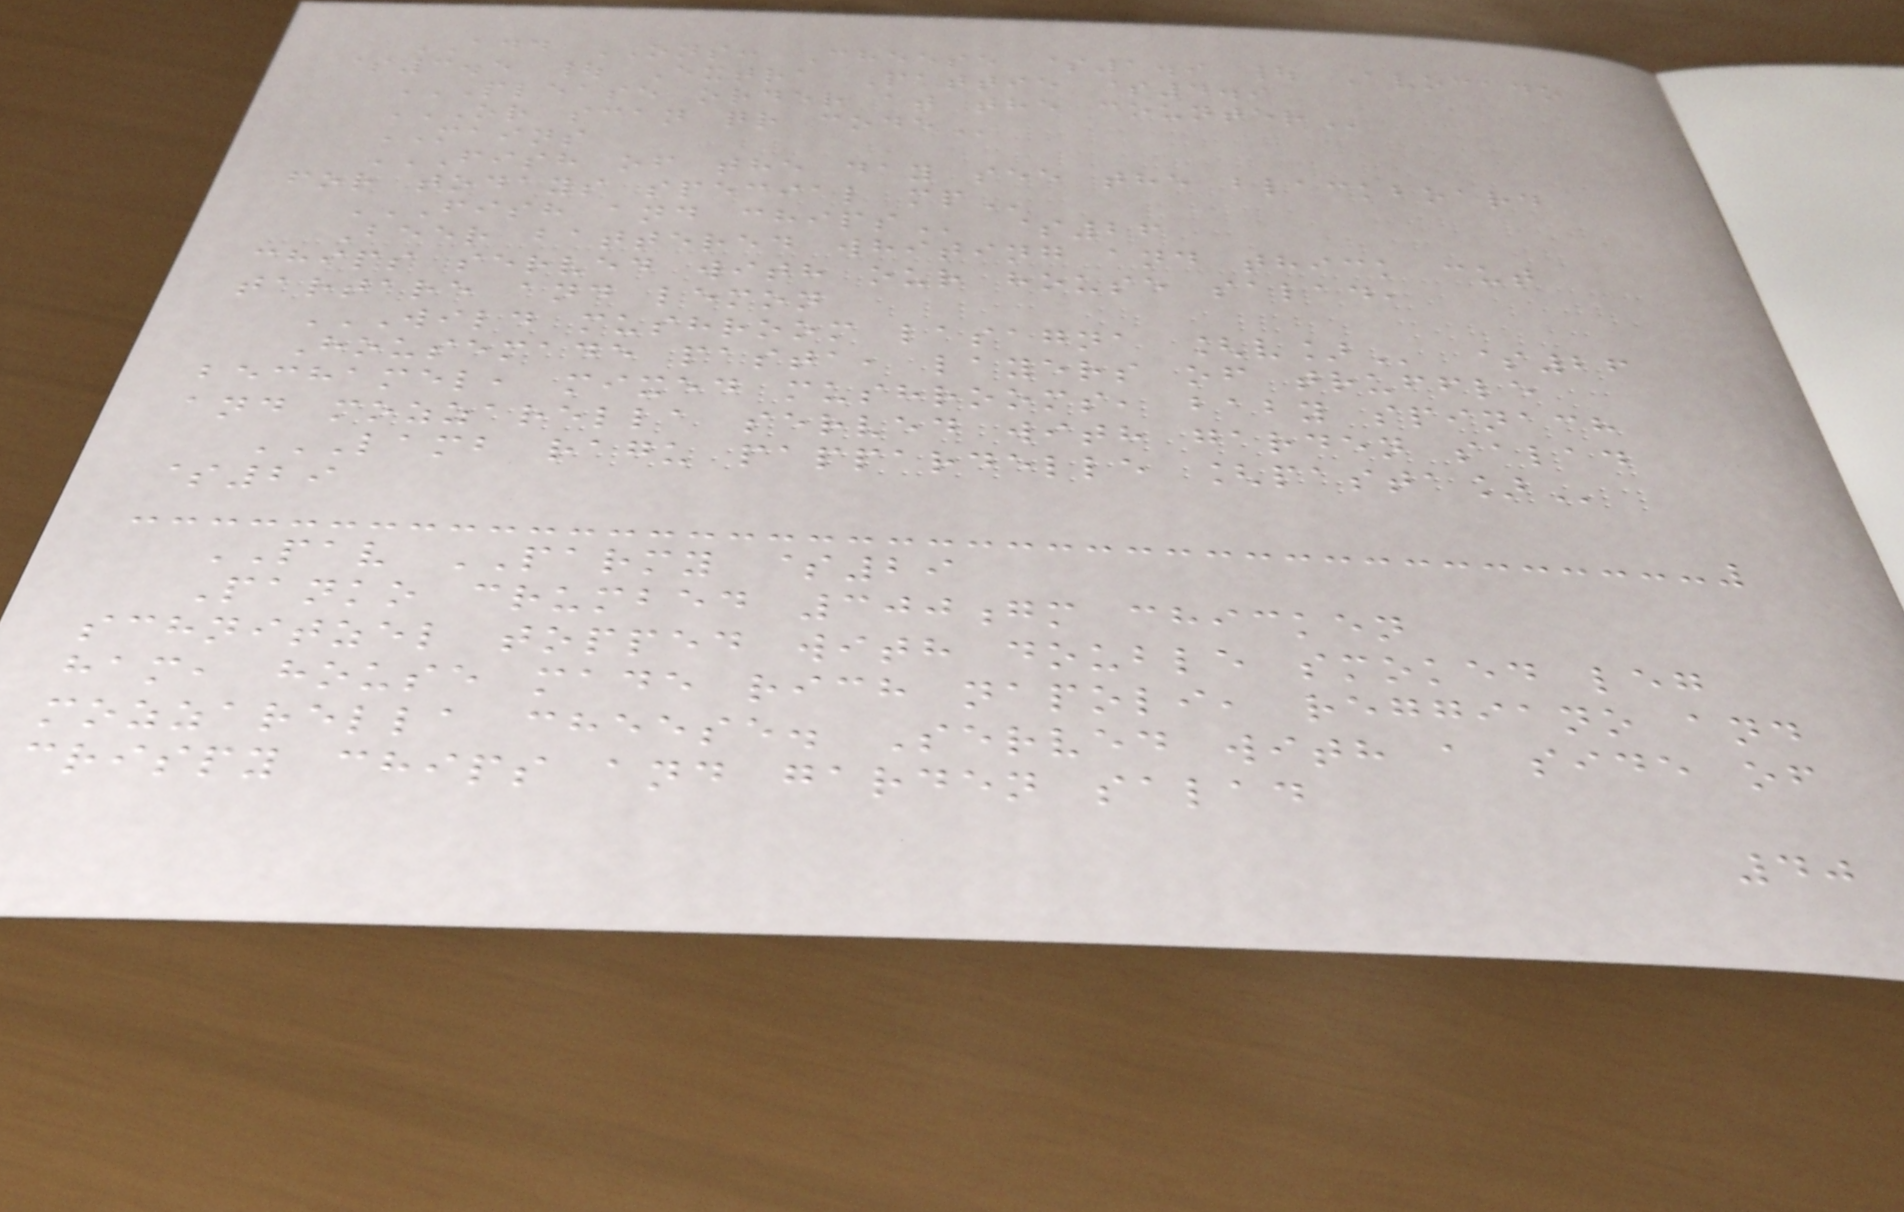ADD ONS: Cheese $1.9 | Avocado
$3.5 | Extra Pattie $4.9
PLEASE ORDER AT THE COUNTER
OR SCAN QR CODE
MAINS
FISH OF THE DAY SEE THE BLACKBOARD
FOR TODAYS SPECIAL MP
FISH AND CHIPS $26
Beer battered whiting and thick cut
chips served with our house salad,
tartare and lemon
WILD MUSHROOM LASAGNA [V] $26
Housemade pasta, layers of truffle
bechamel, mixed mushrooms, baby spinach
and mozzarella served with garden salad
LAMB RAGU PAPPARDELLE [PASTA]
$29
PAV PARMY $29
Panko crumbed 300gm chicken
schnitzel topped with double smoked leg
ham, house made rich napoli, reggiano and
mozzarella cheese. Served with a side of
crispy chips and garden salad
40
